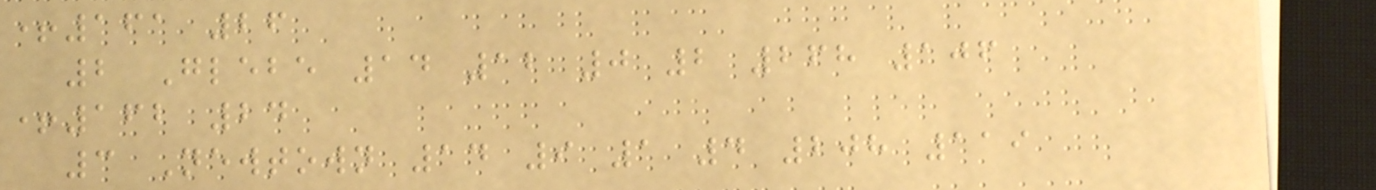+161 26
2 Glebe 14 12 0 2 268 106
+162 24
3 Newtown 14 9 1 4 208 119
